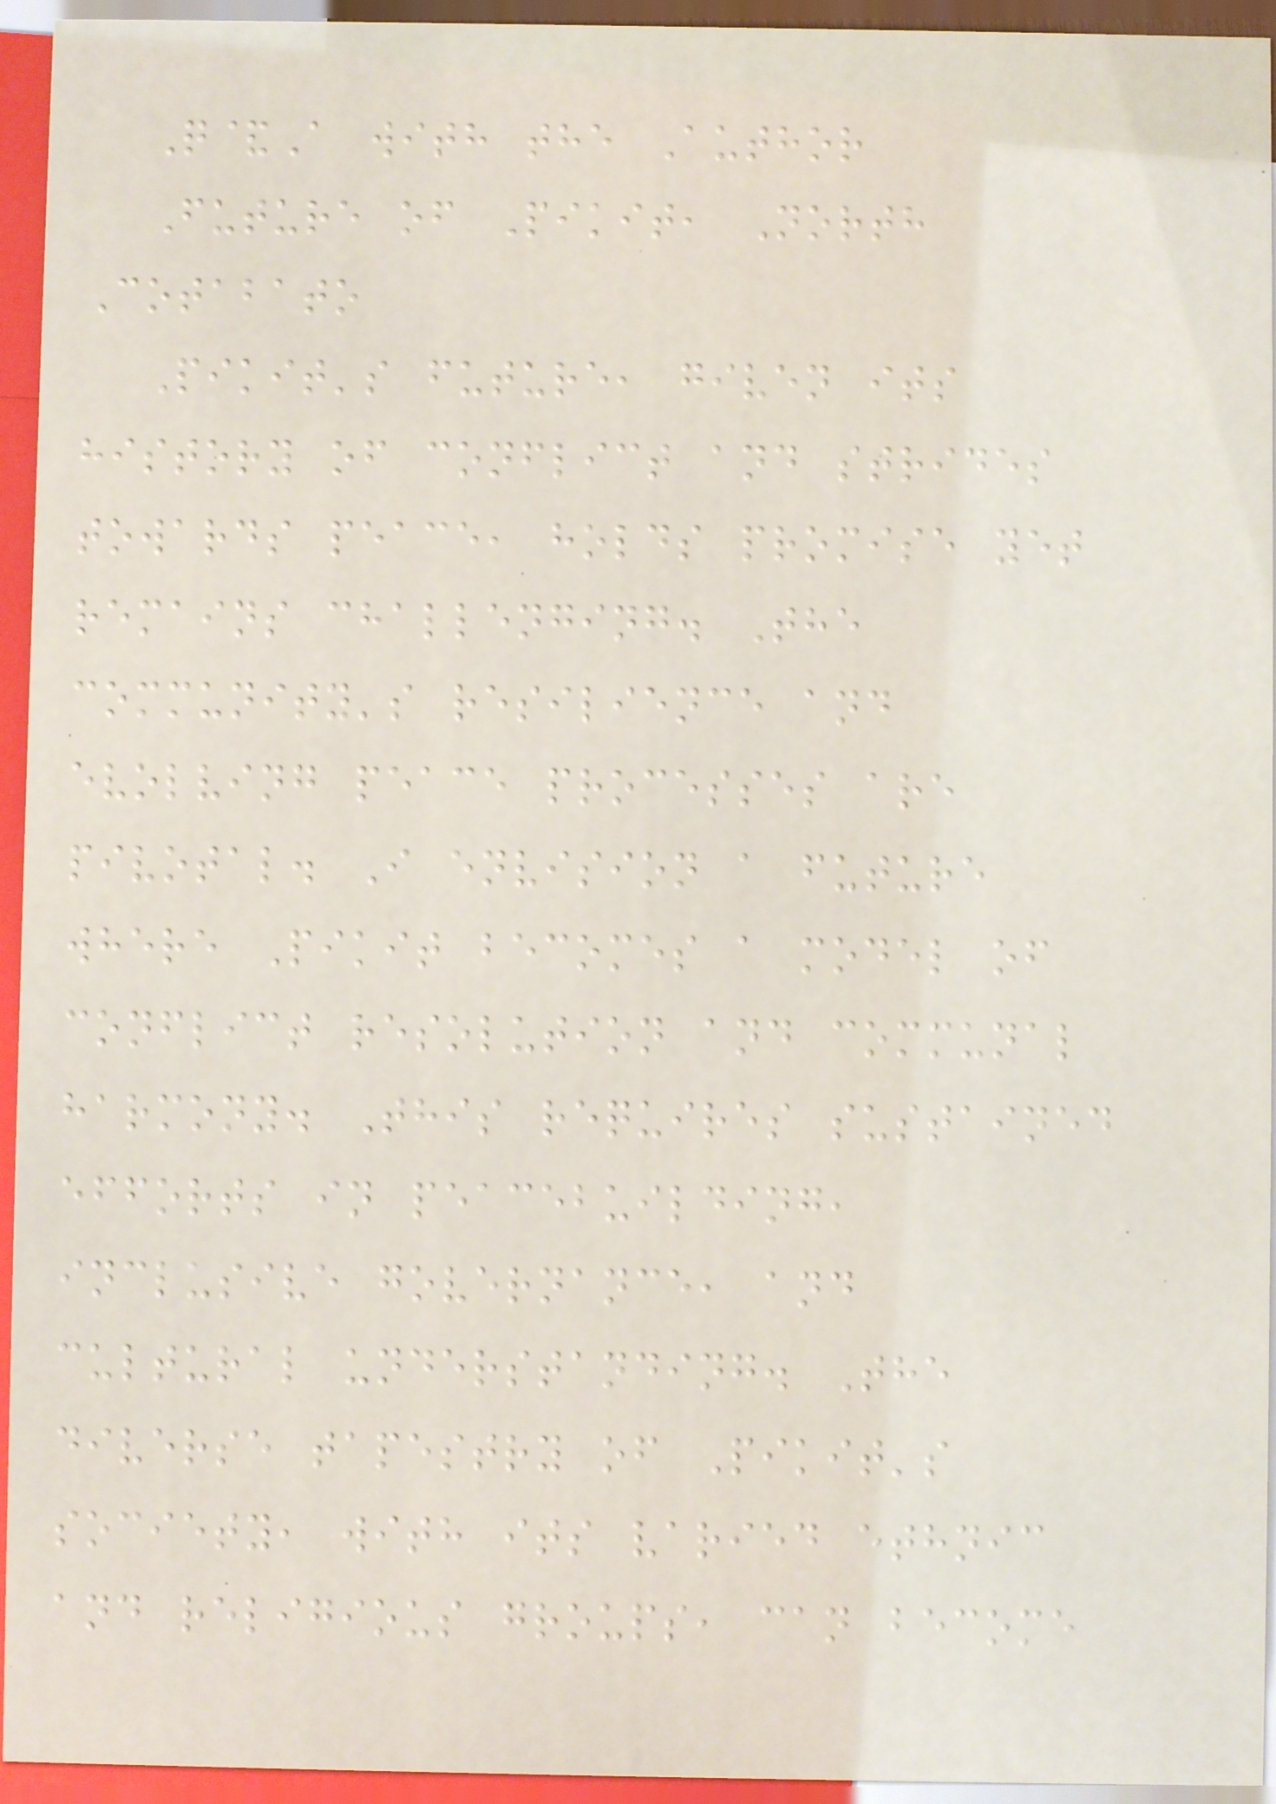Q&A with the Author
Future of Pikit, North
Cotabato
Pikit's future, given its
history of conflict and strides
towards peace, holds promise yet
remains challenging. The
community's resilience and
evolving peace processes are
pivotal. I envision a future
where Pikit becomes a model of
conflict resolution and communal
harmony. This requires sustained
efforts in peacebuilding,
inclusive governance, and
cultural understanding. The
diverse tapestry of Pikit's
society, with its varied ethnic
and religious groups, can become
